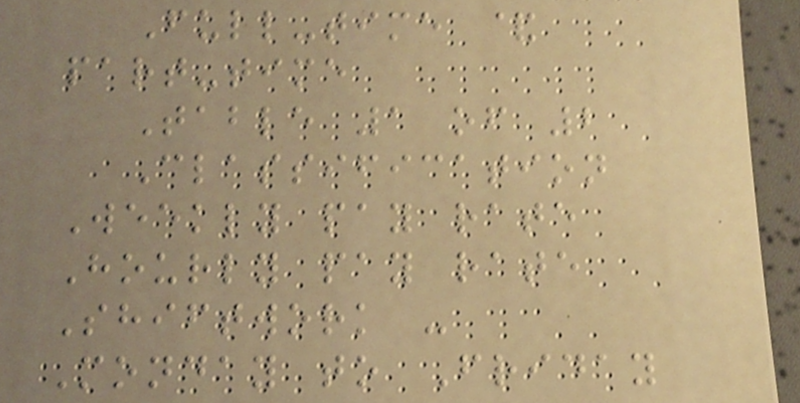Full-time &
part-time
Table 1 of 2
Classification
Weekly pay rate
Hourly pay rate
Shiftwork -
Monday to Friday
